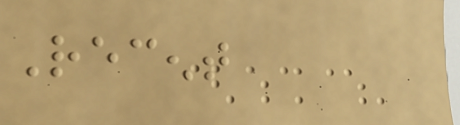Recent
